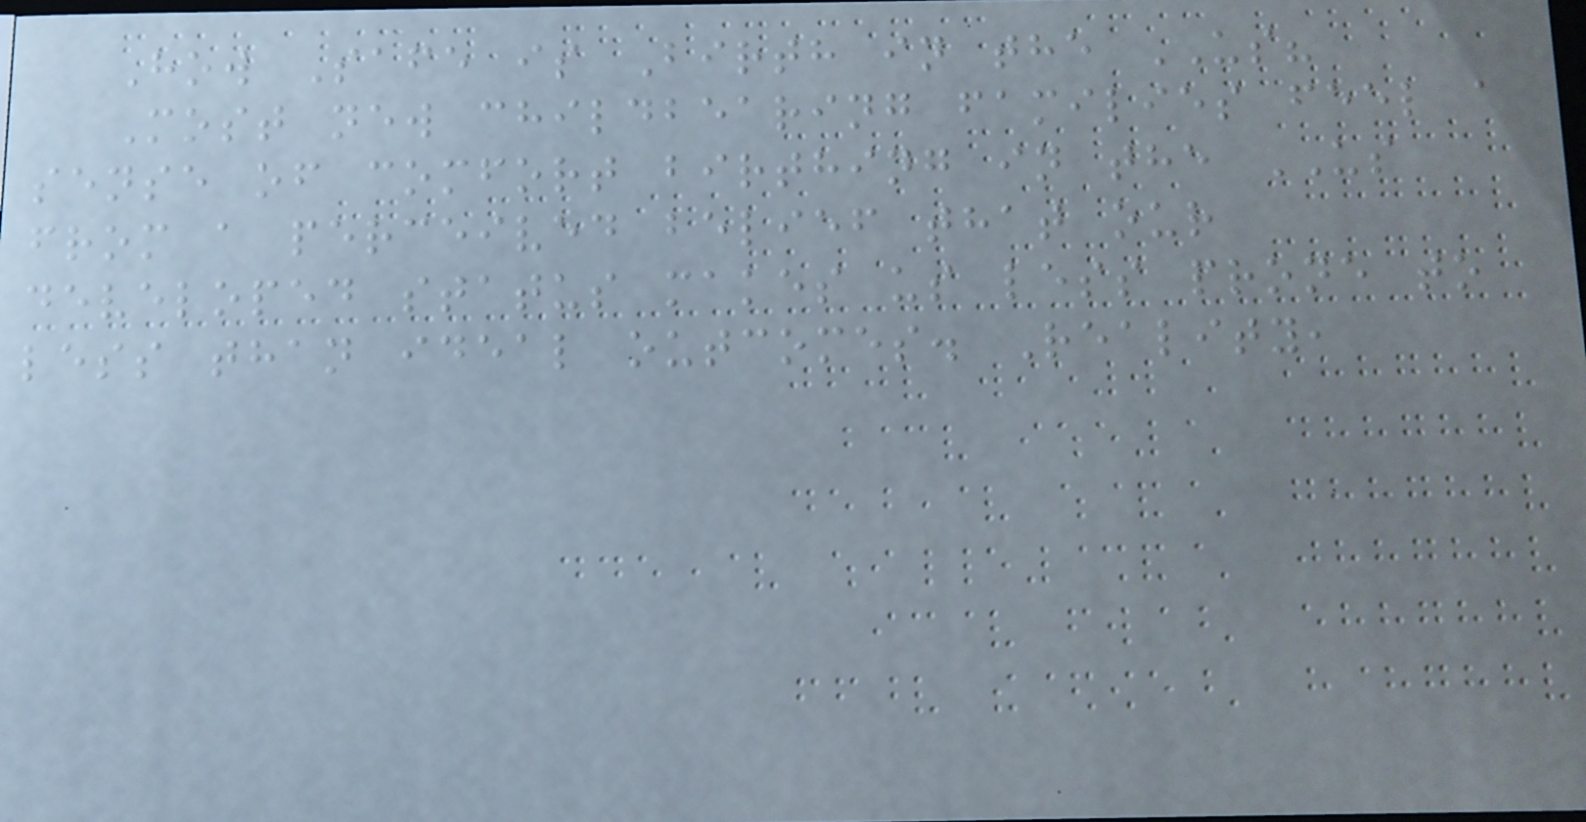How Safe is Birth in the US?
Most new childbearing families feel a
sense of comfort birthing in the US
from a perceived belief that our
developed status makes us less prone to
less than ideal outcomes. Reality,
